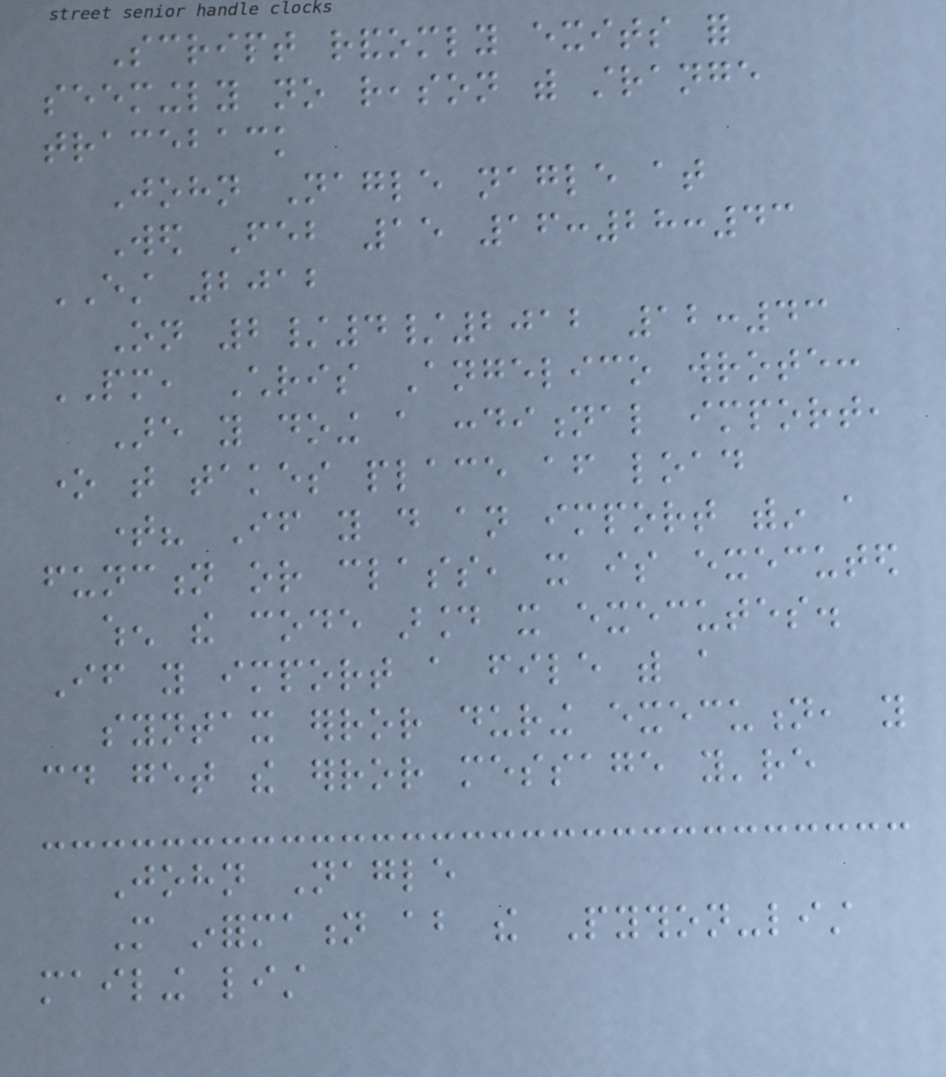Script randomly exits for
seemingly no reason with strange
traceback
John Nagle nagle at
Wed Feb 15 16:28:43
EST 2012
On 2/4/2012 12:43
PM, Chris Angelico wrote:
Are you doing a conditional import,
one that takes place after load
time? If you do an import within a
function or class, it is executed
when the code around it executes.
If you import a file with a
syntax error during execution, you
could get the error message you're
John Nagle
More information about the Python-list
mailing list
